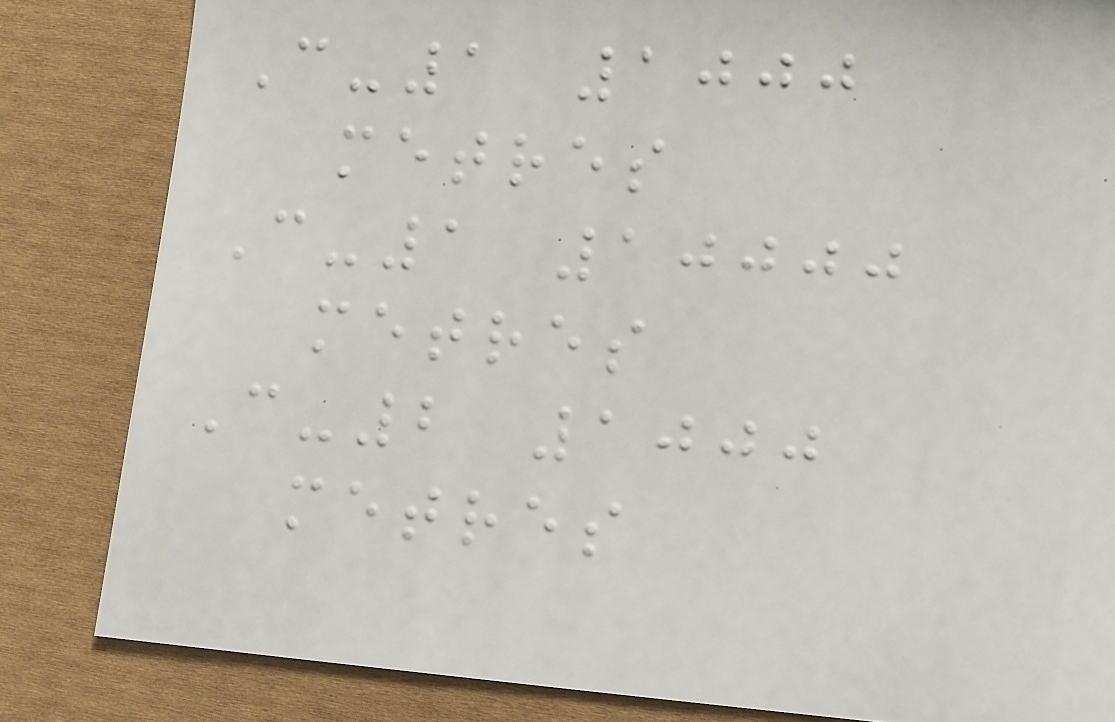C-1 1000
metres
C-1 10000
metres
C-2 1000
metres
